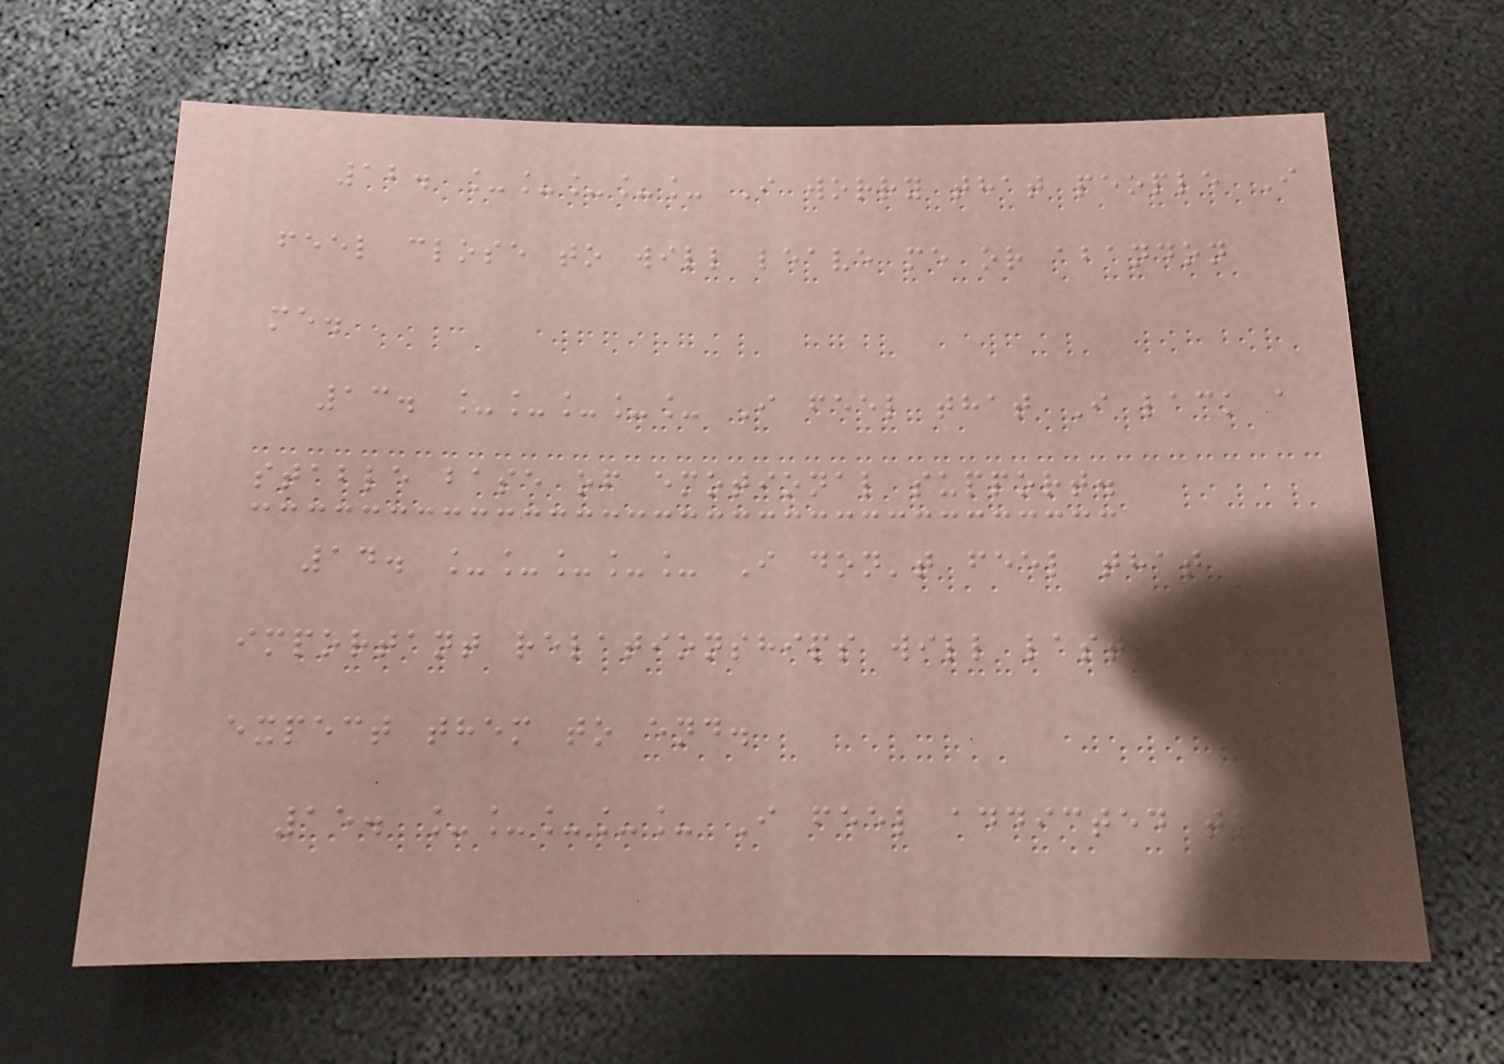12. _____ I worry that people I
feel close to will leave me or abandon
me.
13. _____ I feel that I lack a
stable base of emotional support.
14. _____ I don't feel that
important relationships will last; I
expect them to end.
15. _____ I feel addicted to
